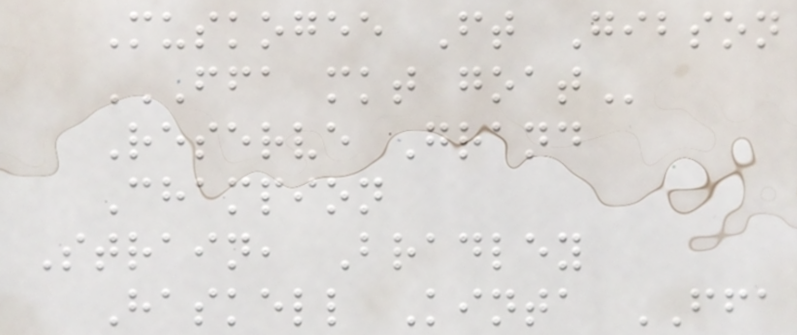Muskogee Ft Gibson
FFA MKT GOAT
Reserve Grand
Champion
Strain, Bradley
Haskell Kinta FFA
